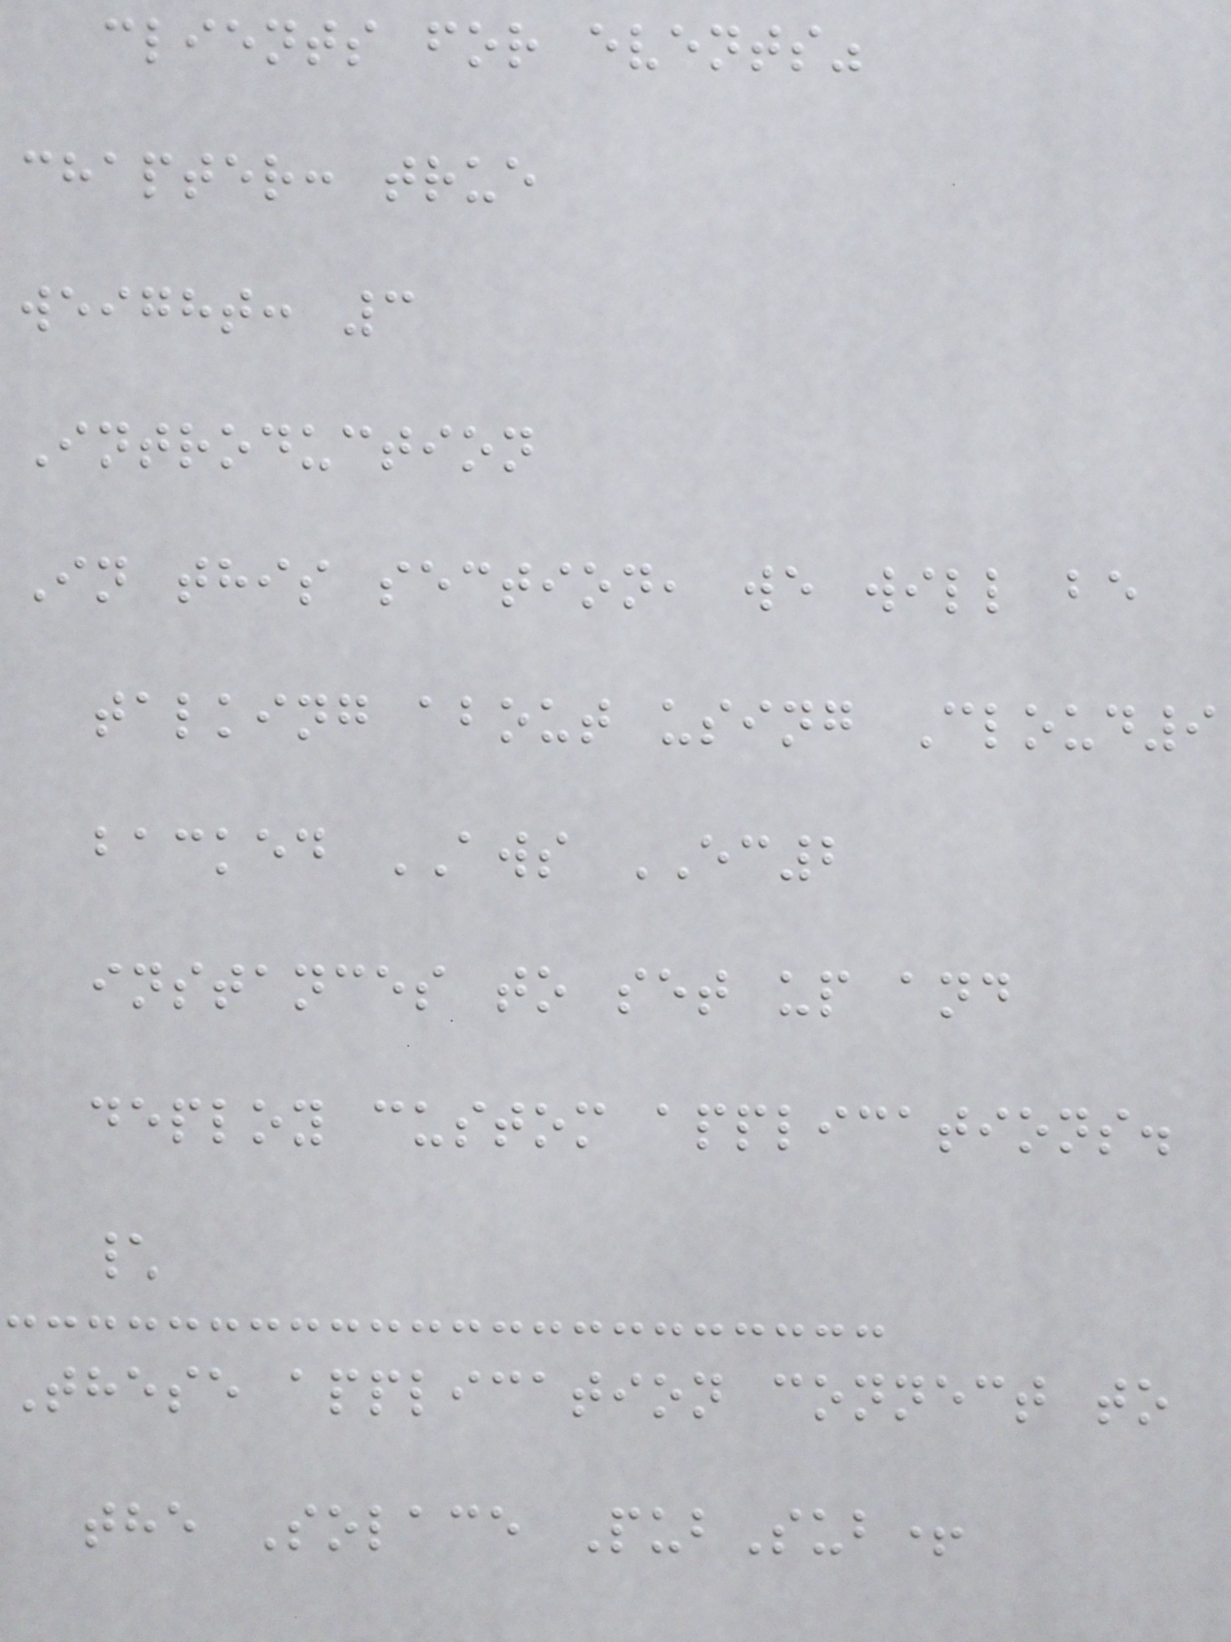clients for events"
chapter: true
weight: 3
Introduction
In this section, we will be
talking about using Cloud9
backed AWS EC2
instances to set up and
deploy custom applications.
\
These application connect to
the Solace PubSub+
